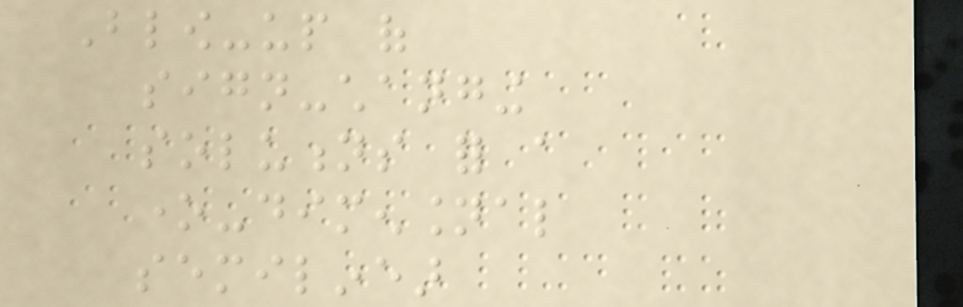Blow-up of
sign-changing
solutions for a
one-dimensional
semilinear
